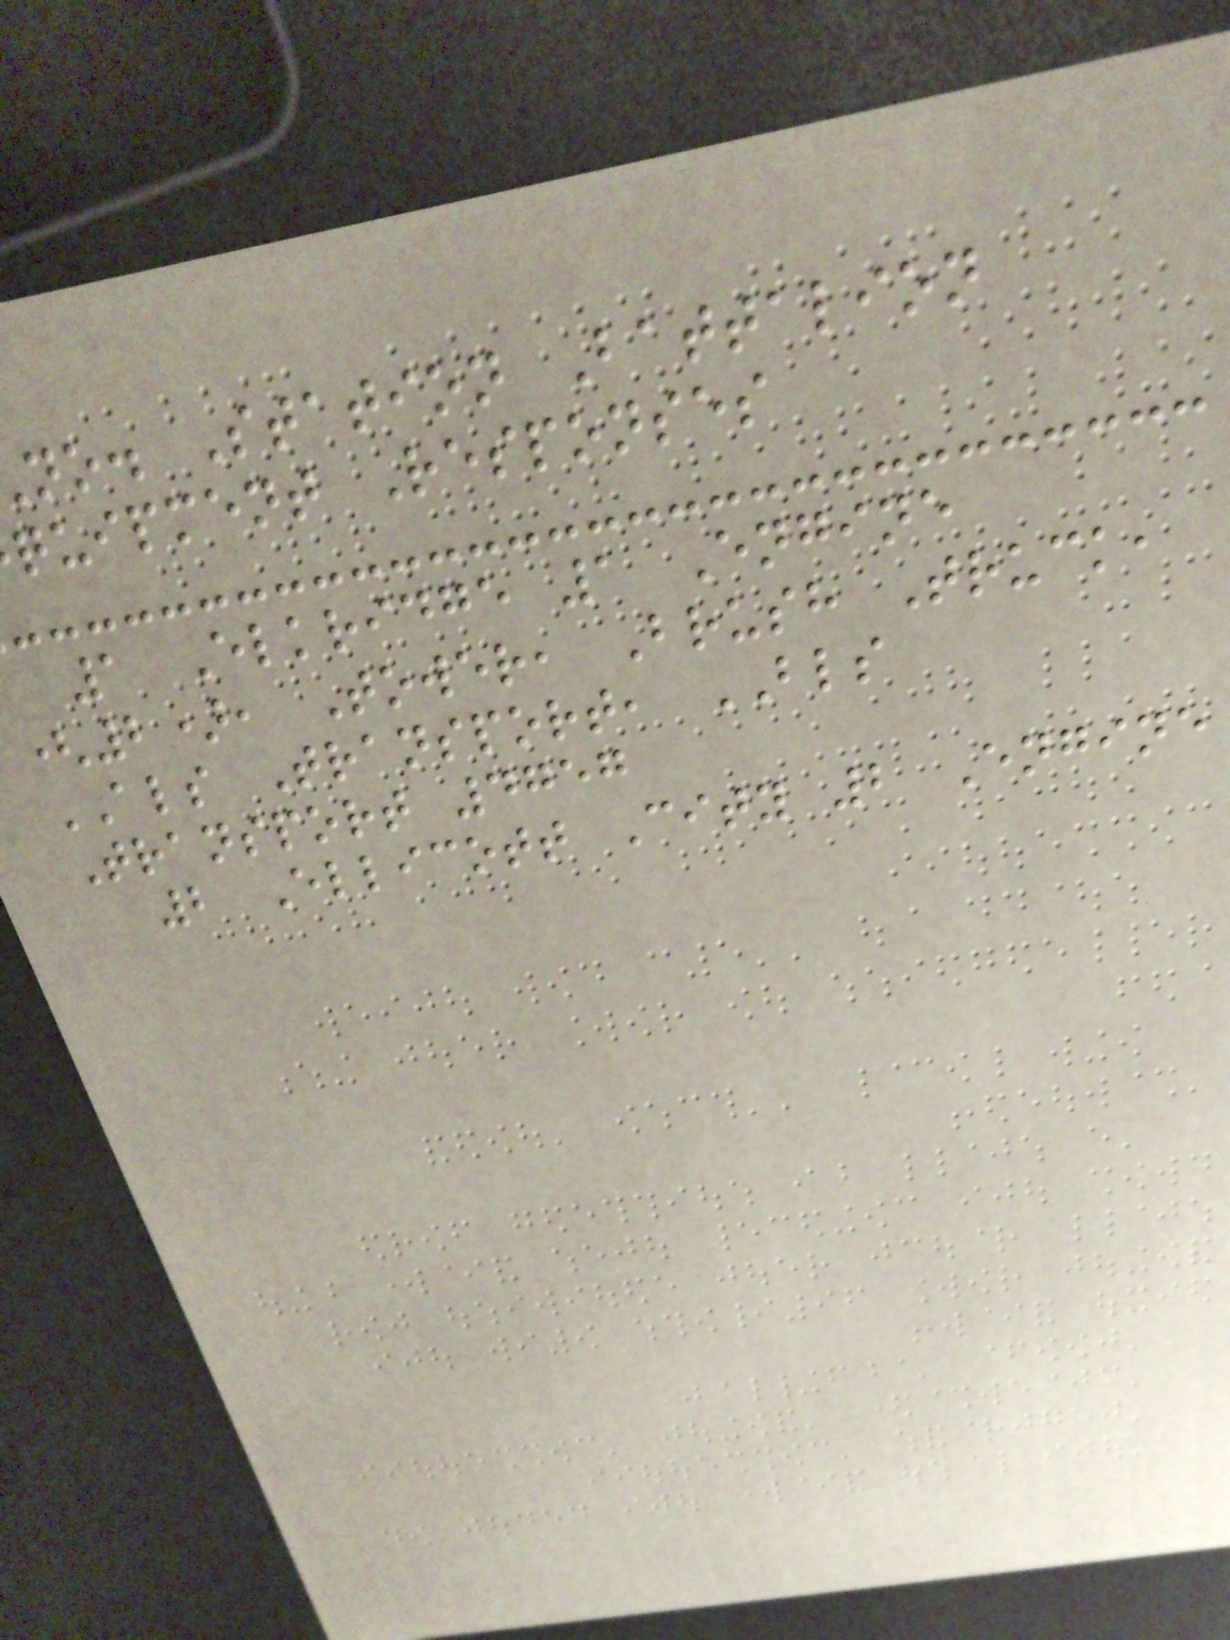no. Station Battalion
quipment Responses
1 Elkridge 1 Engine
(2), Tower, Brush Truck,
ALS Transport, BLS
Transport 4757
2 Ellicott City 2 Engine
